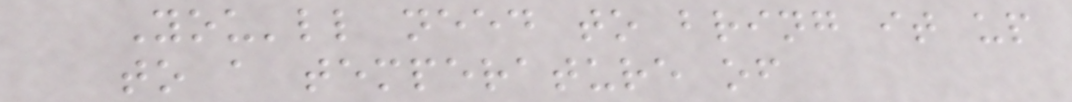You'll need to bring it up
to a temperature of
